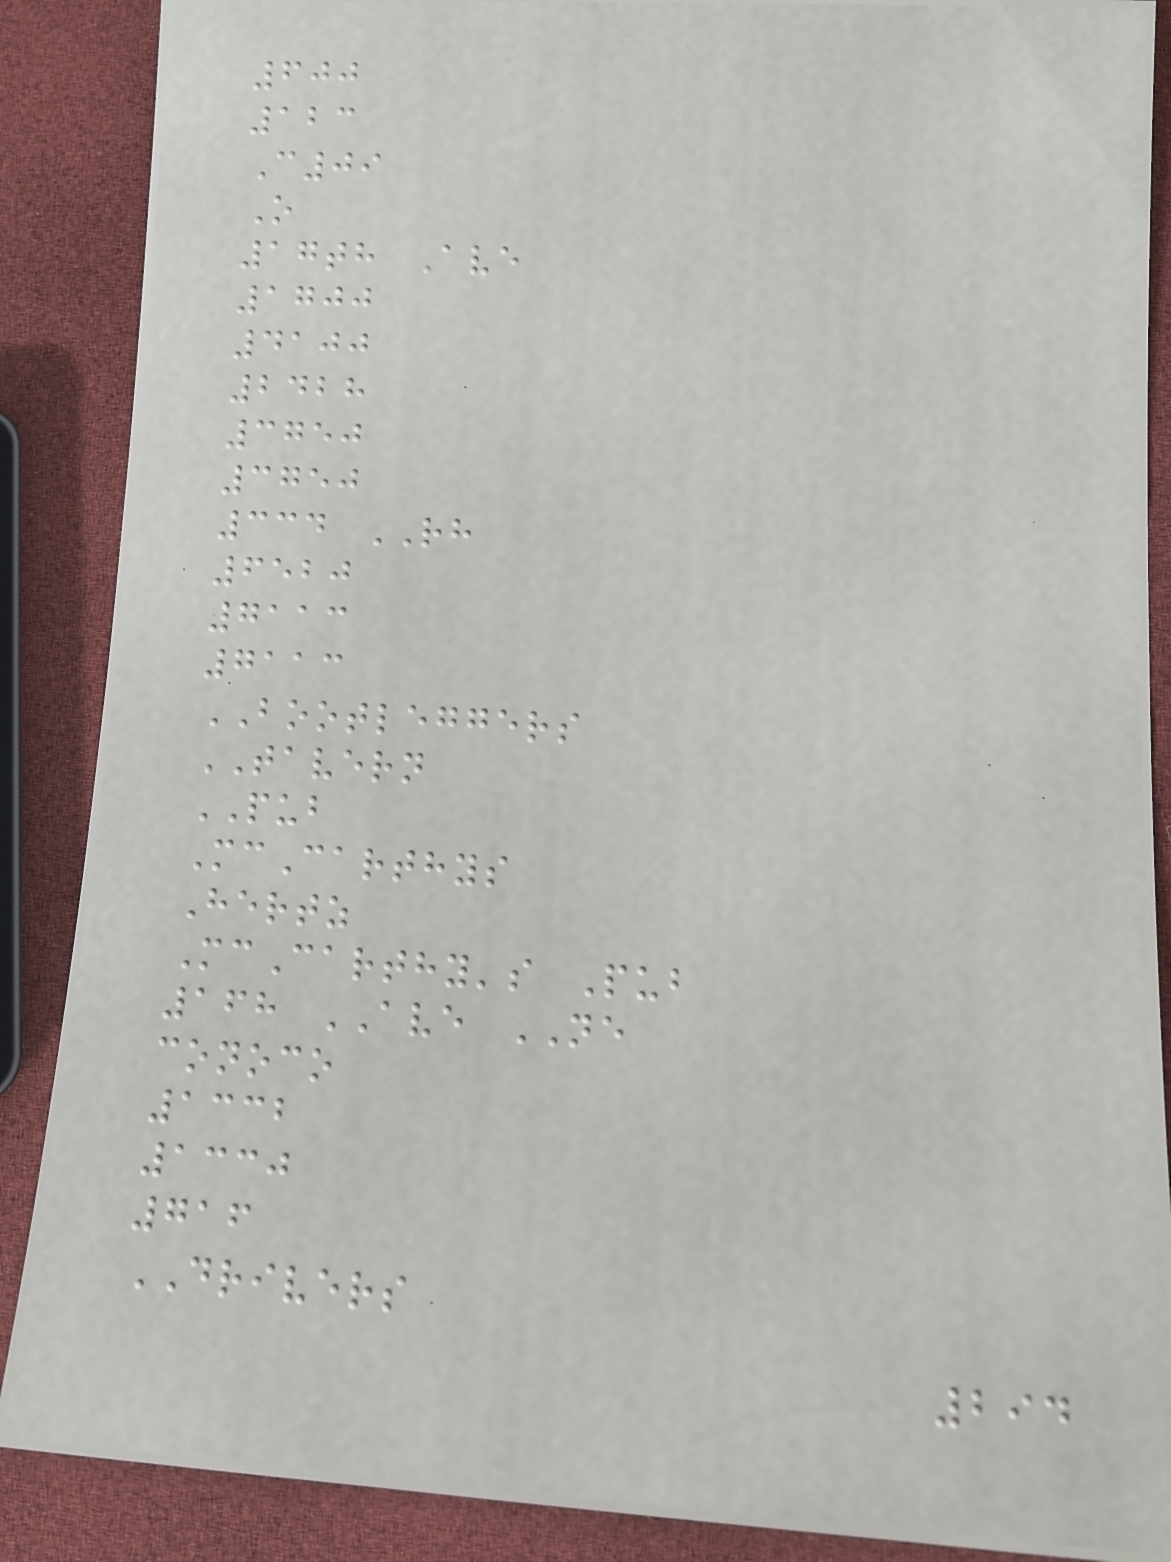600
123
C09
O
17th Ave
1700
4100
2428
3750
3750
334 RH
6520
7113
7113
BOOTLEGGERS
TAVERN
PUB
McCarthys
Hertz
McCarthy's Pub
168 AVE NE
conoco
1332
1330
716
DRIVERS
294
